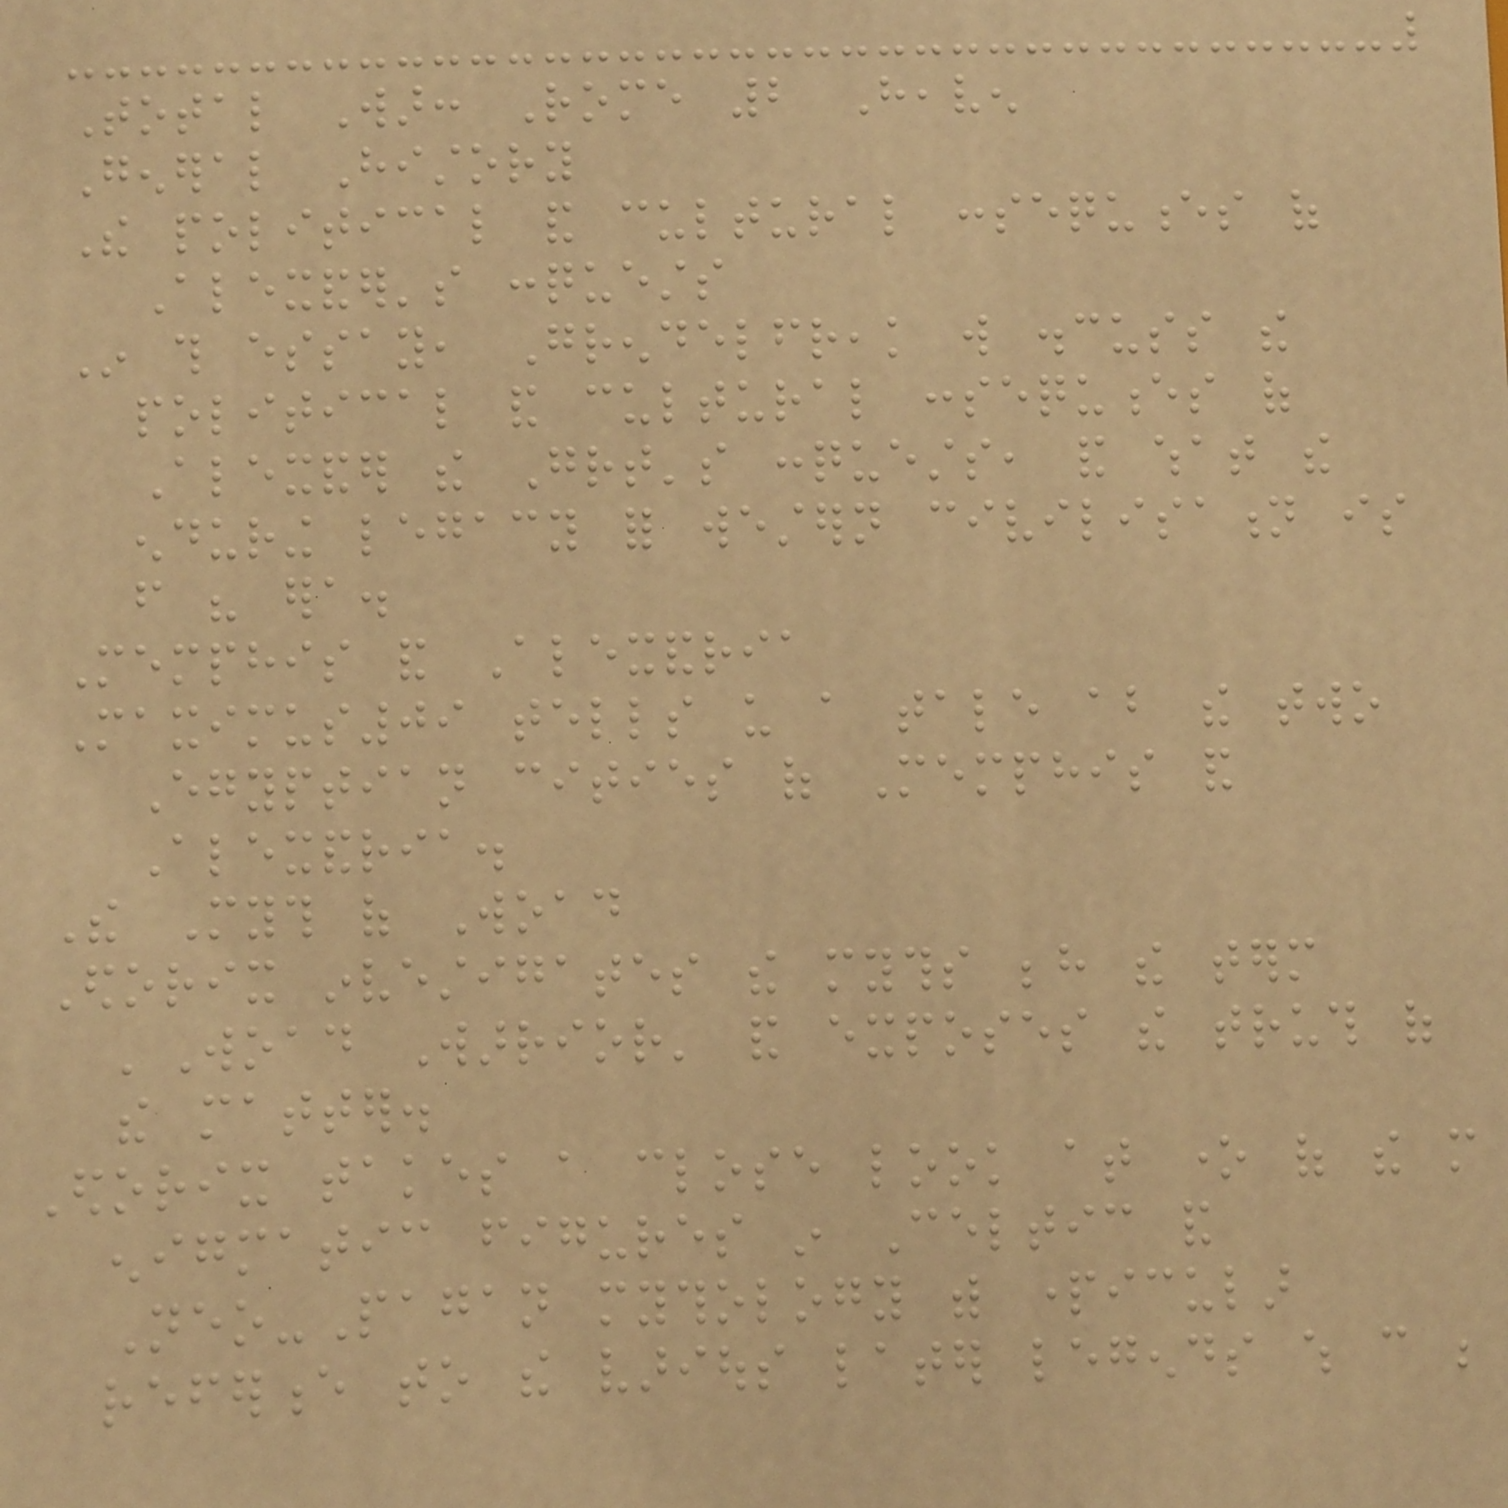Total War: Rome 2 Heaven
General History
The political and cultural consequences of
Alexander's conquests
In this essay, Grendelfreak will discuss the
political and cultural consequences of
Alexander the Great's conquests, and what the
enduring legacy for western civilisation is
from his era.
Memphis and Alexandria
Maximus09 tells us a tale about the two
Egyptian cities of Memphis and
Alexandria.
The Myth of Woad
Edorix investigates the myths behind the term
'Woad Warrior' and exposes the truth of
the matter.
Edorix takes a close look at one of the more
enigmatic figures in Celtic and
Neo-Pagan mythology with particular
reference to the various later legends which can be
